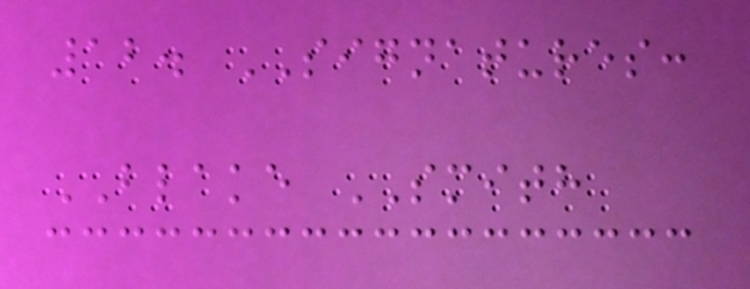12. SIGNATURES:
BLAKE SMITH
